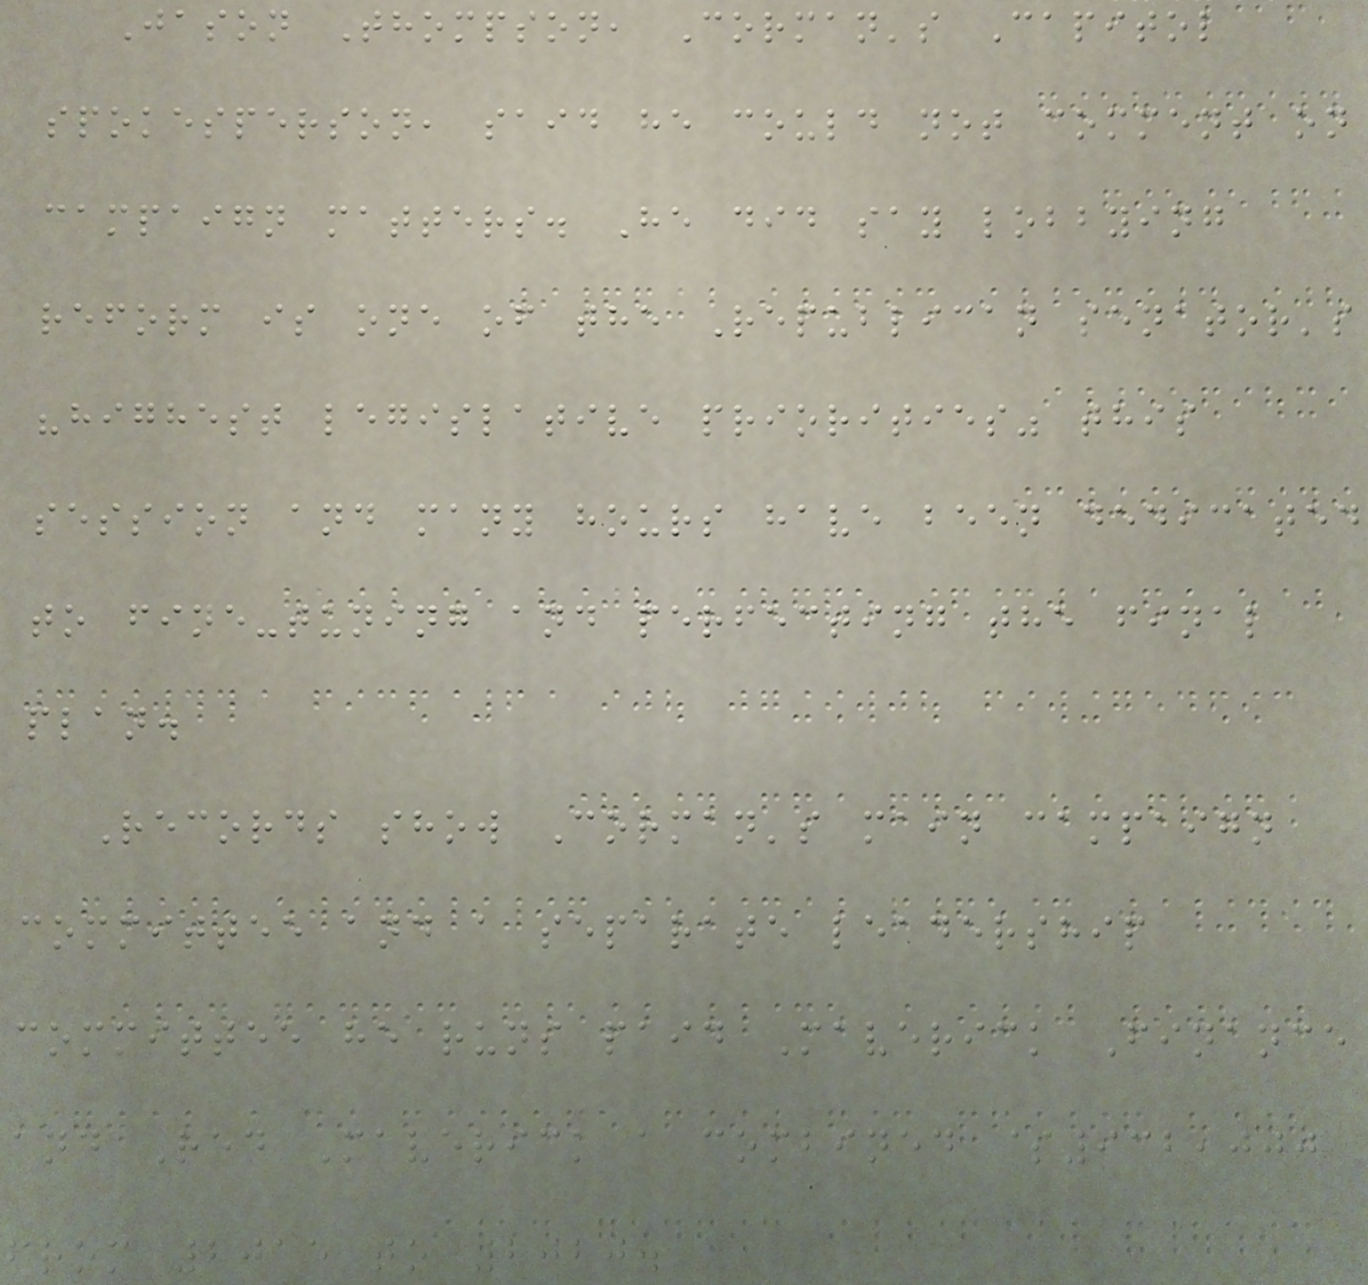Jason Thompson, Corman's Capitol
spokesperson, said he could not comment on
campaign matters. He did say lobbying
reform is one of the Republican senator's
"highest legislative priorities" this
session and many hours have been dedicated
to fine-tuning and perfecting the final
plan.
Records show Corman's main campaign
committee and a separate leadership
committee he runs paid Maverick Finance
and Red Maverick a combined $932,000
from 2015 to 2020.
